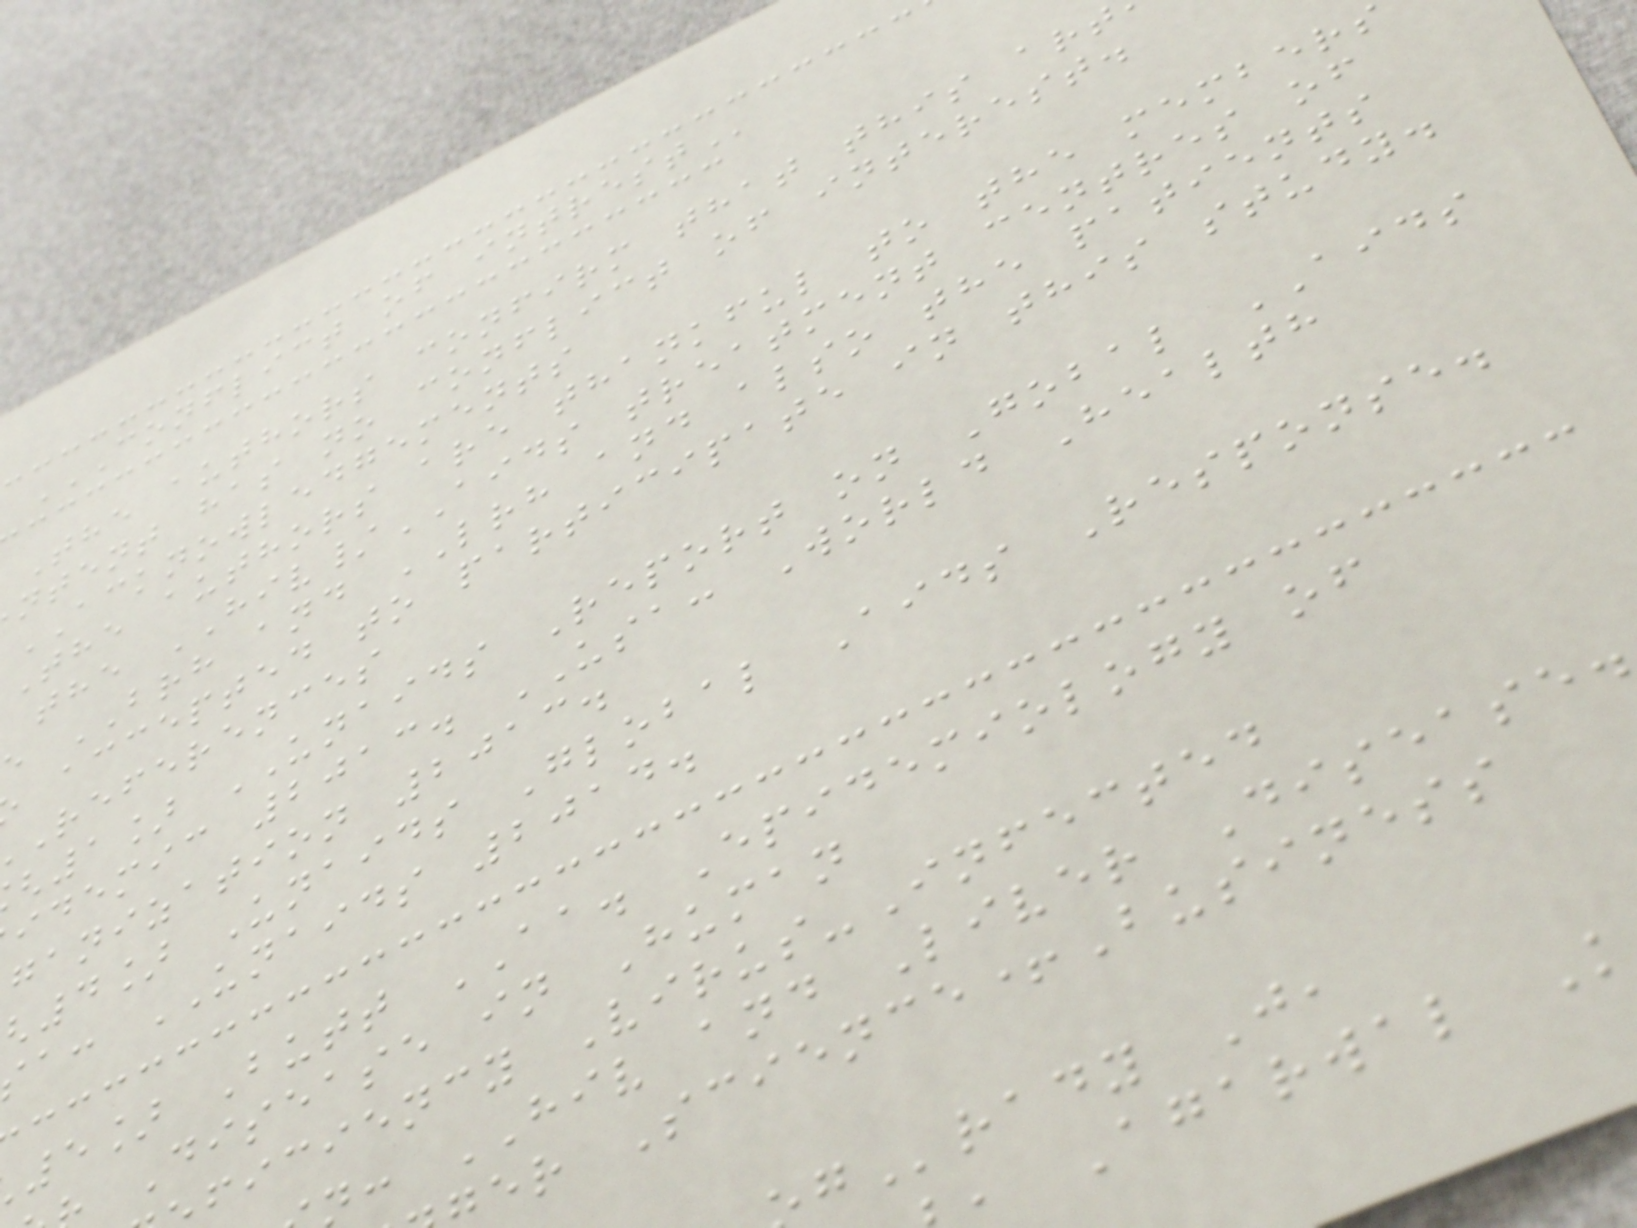CONFLICT OF INTREST
The authors confirm that this art
ntent has no conflict of interest.
ACKNOWLEDGEMENTS
The authors are thankful to the members
the HIV/AIDS treatment centres of
BRH and LRH and also the patients
accepted to participate in this study.
references
1] UNAIDS Report on Gobal AIDS
idemic 2013. USA: World Health
ganization 2013.
4] Unaids Global Aids Response.
a: UNAIDS 2014.
5] Butt AA. Epidemiology of
Disease in Human
ficiency Virus-Infected
: HIV and Liver Disease.
er Science+Business
rady J,
, Agarwal K
